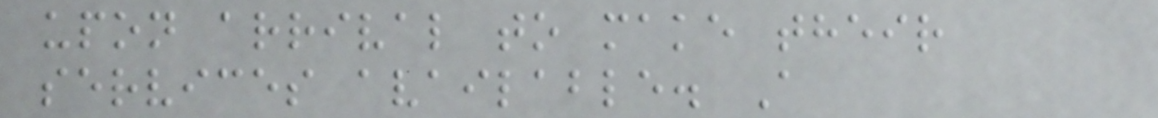upon arrival to make their
services available. A
